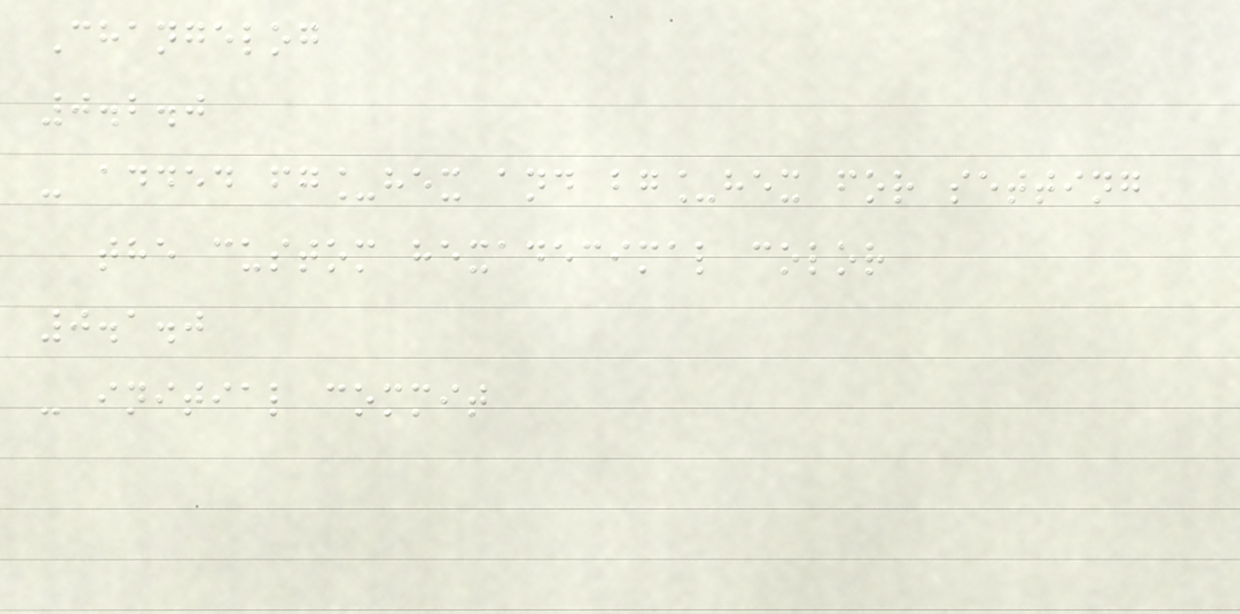Changelog
0.2.0
- added fg_hex and bg_hex for setting
the custom hexadecimal color
0.1.0
- initial commit
